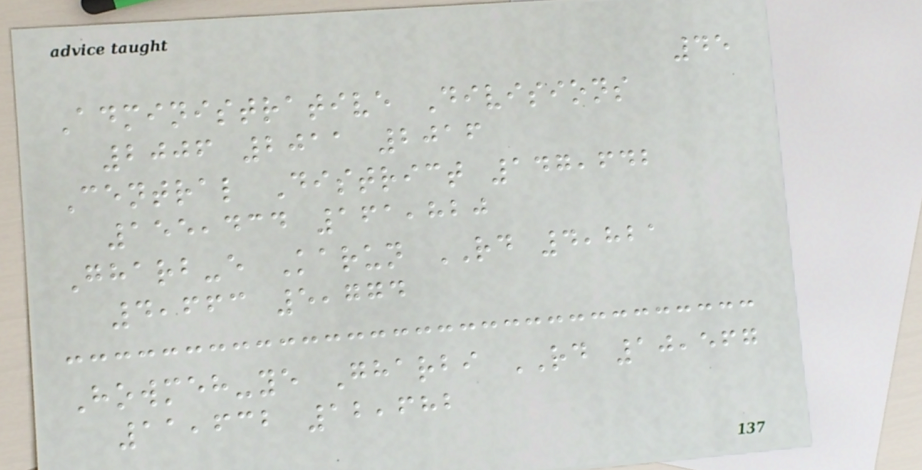45
Administrative Divisions
2006 2011 2016
Central District 147,642
155,434 161,820
Gharb-e Karun RD 4,821
4,663 5,774
Howmeh-ye Gharbi RD 10,567
11,632 12,682
